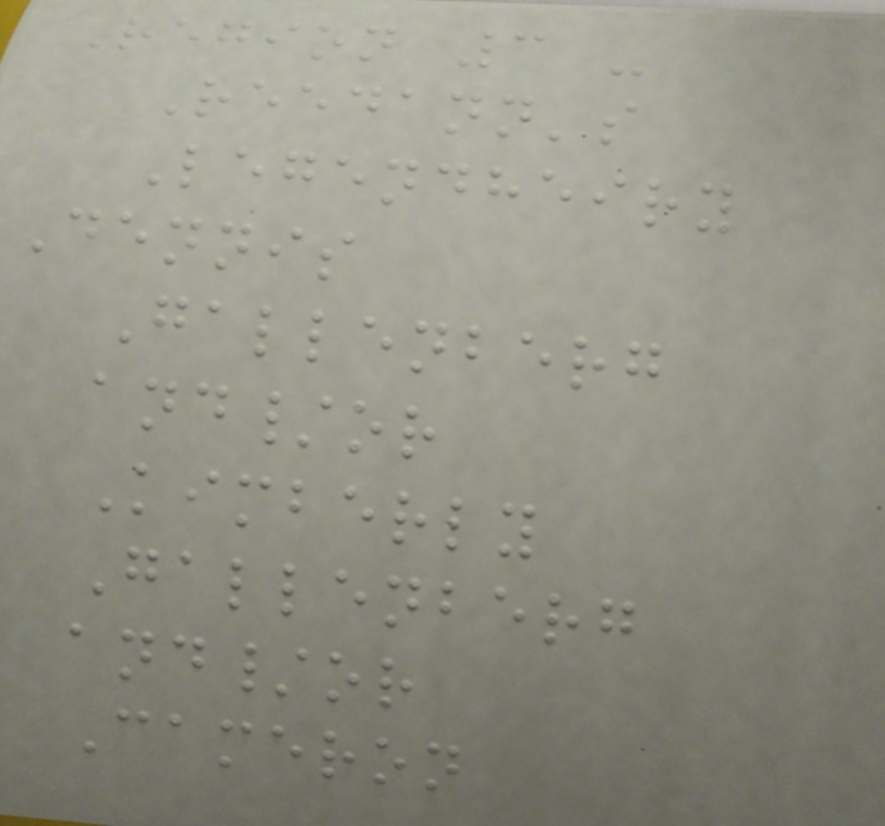Region 3 -
Reedann's
Legendheiry
Dennis
Gallenberg
and/or
Kimberly
Gallenberg
and/or
Cameron
